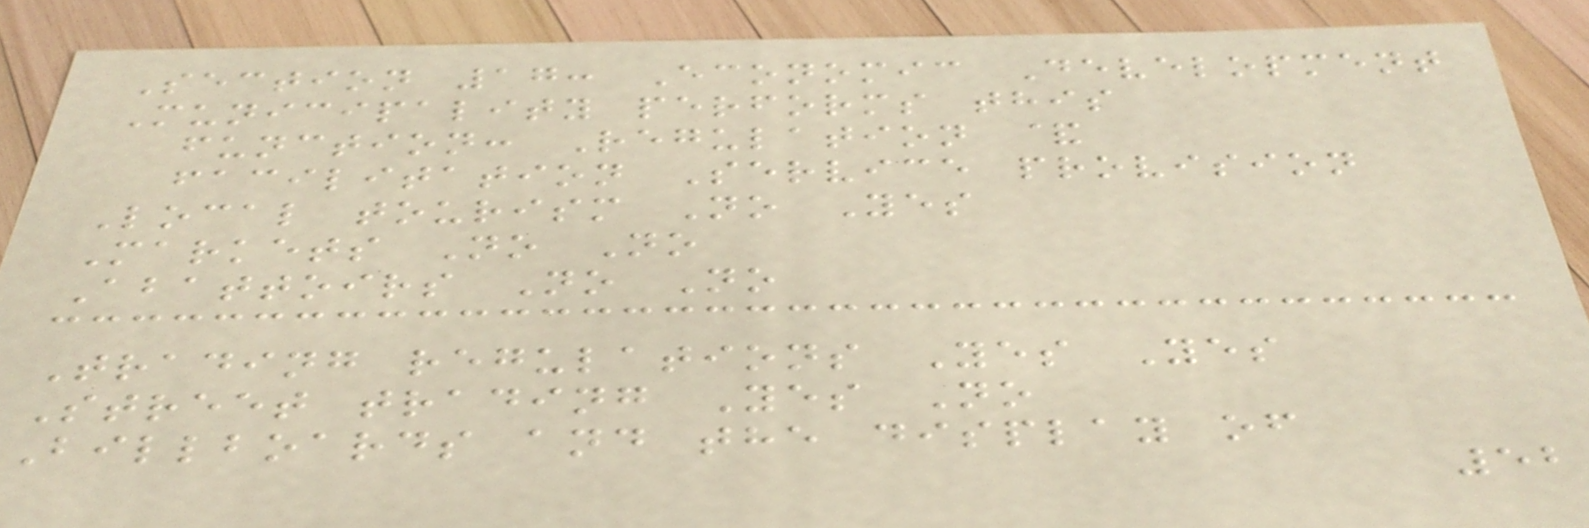Section 17: Economic Development
Municipality performs this
function: Regulation &
facilitation Service provision
Local tourism No Yes
Markets No No
Abattoirs No No
Trading regulations Yes Yes
Street trading Yes No
Billboards and the display of
52
